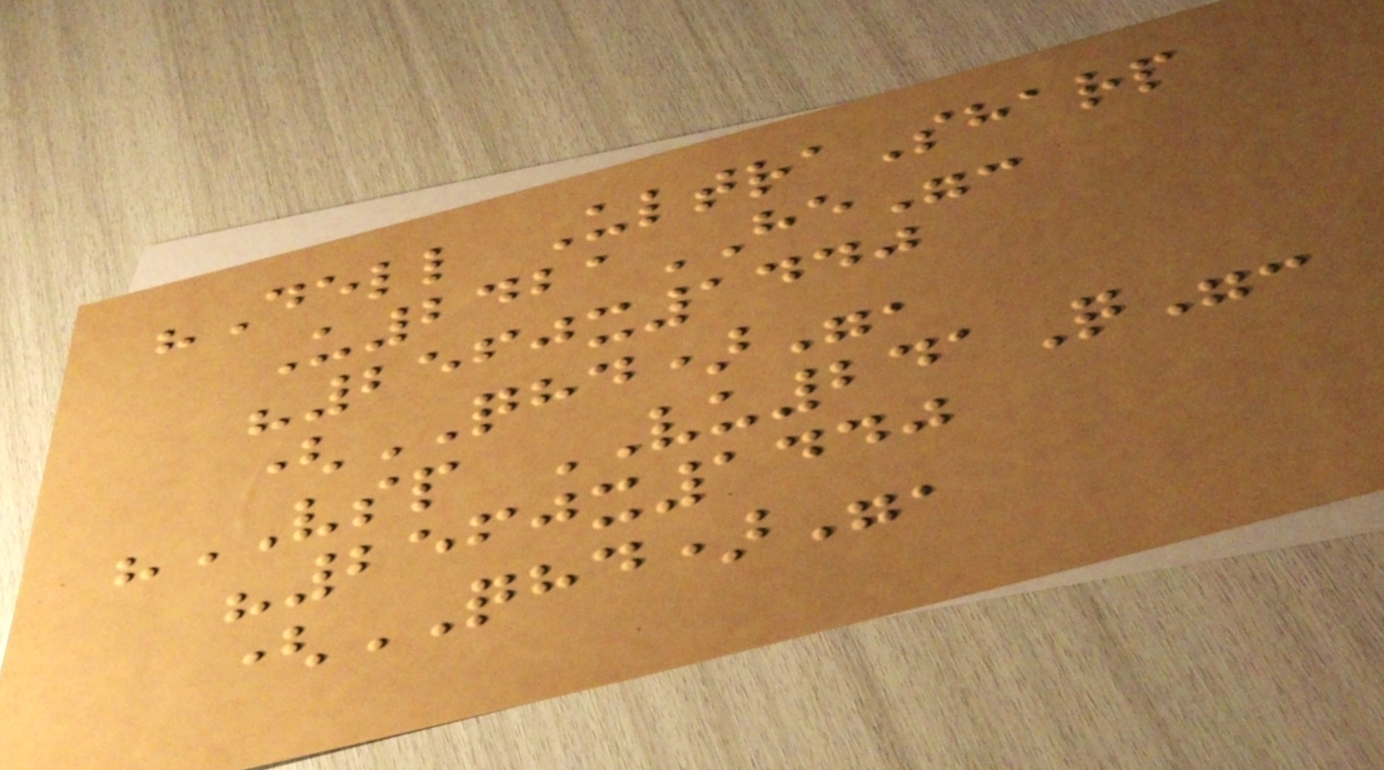"Dell UltraSharp
U2421HE":
"2560x1440
(QHD)",
"VSP VU241Q":
"2560x1440
(QHD)",
